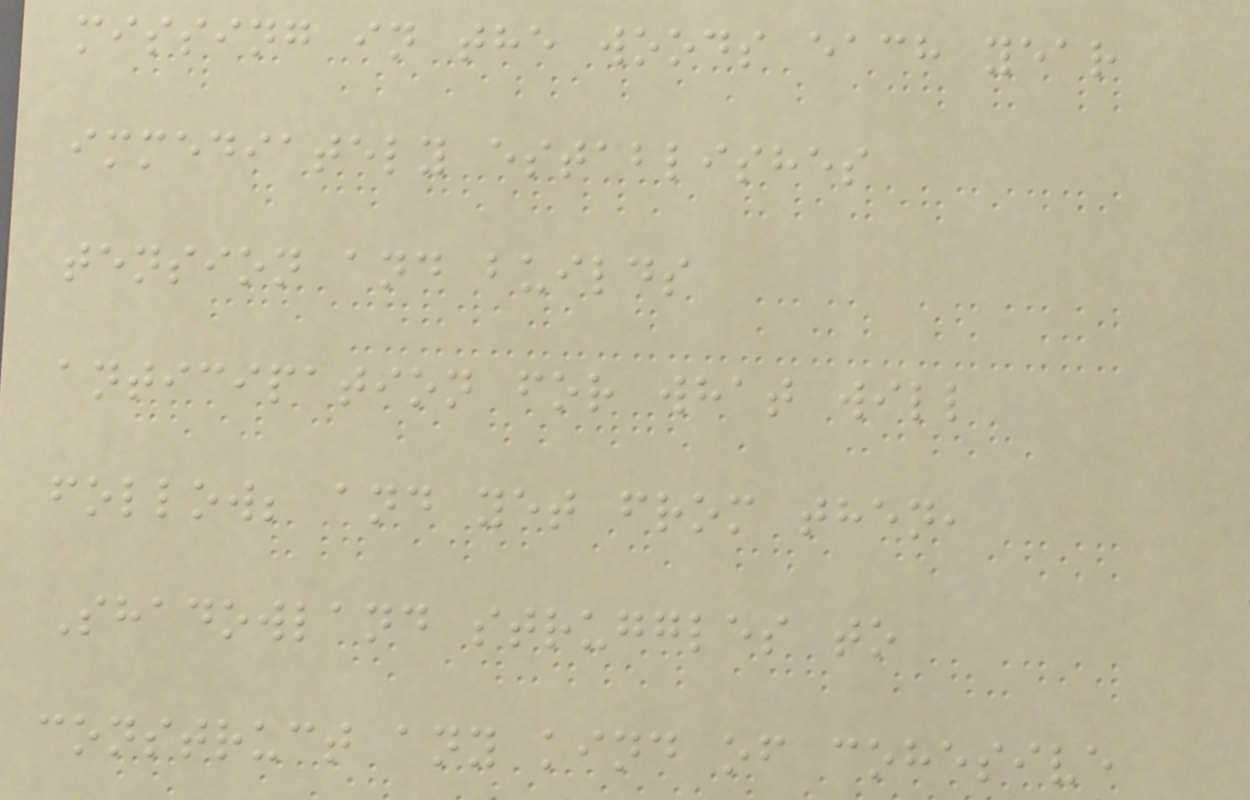missing in the woods each year
immediately establishes
tension and builds
anticipation for what will
follow; and yet from then,
Shadowland struggles to
construct any kind of cohesive
